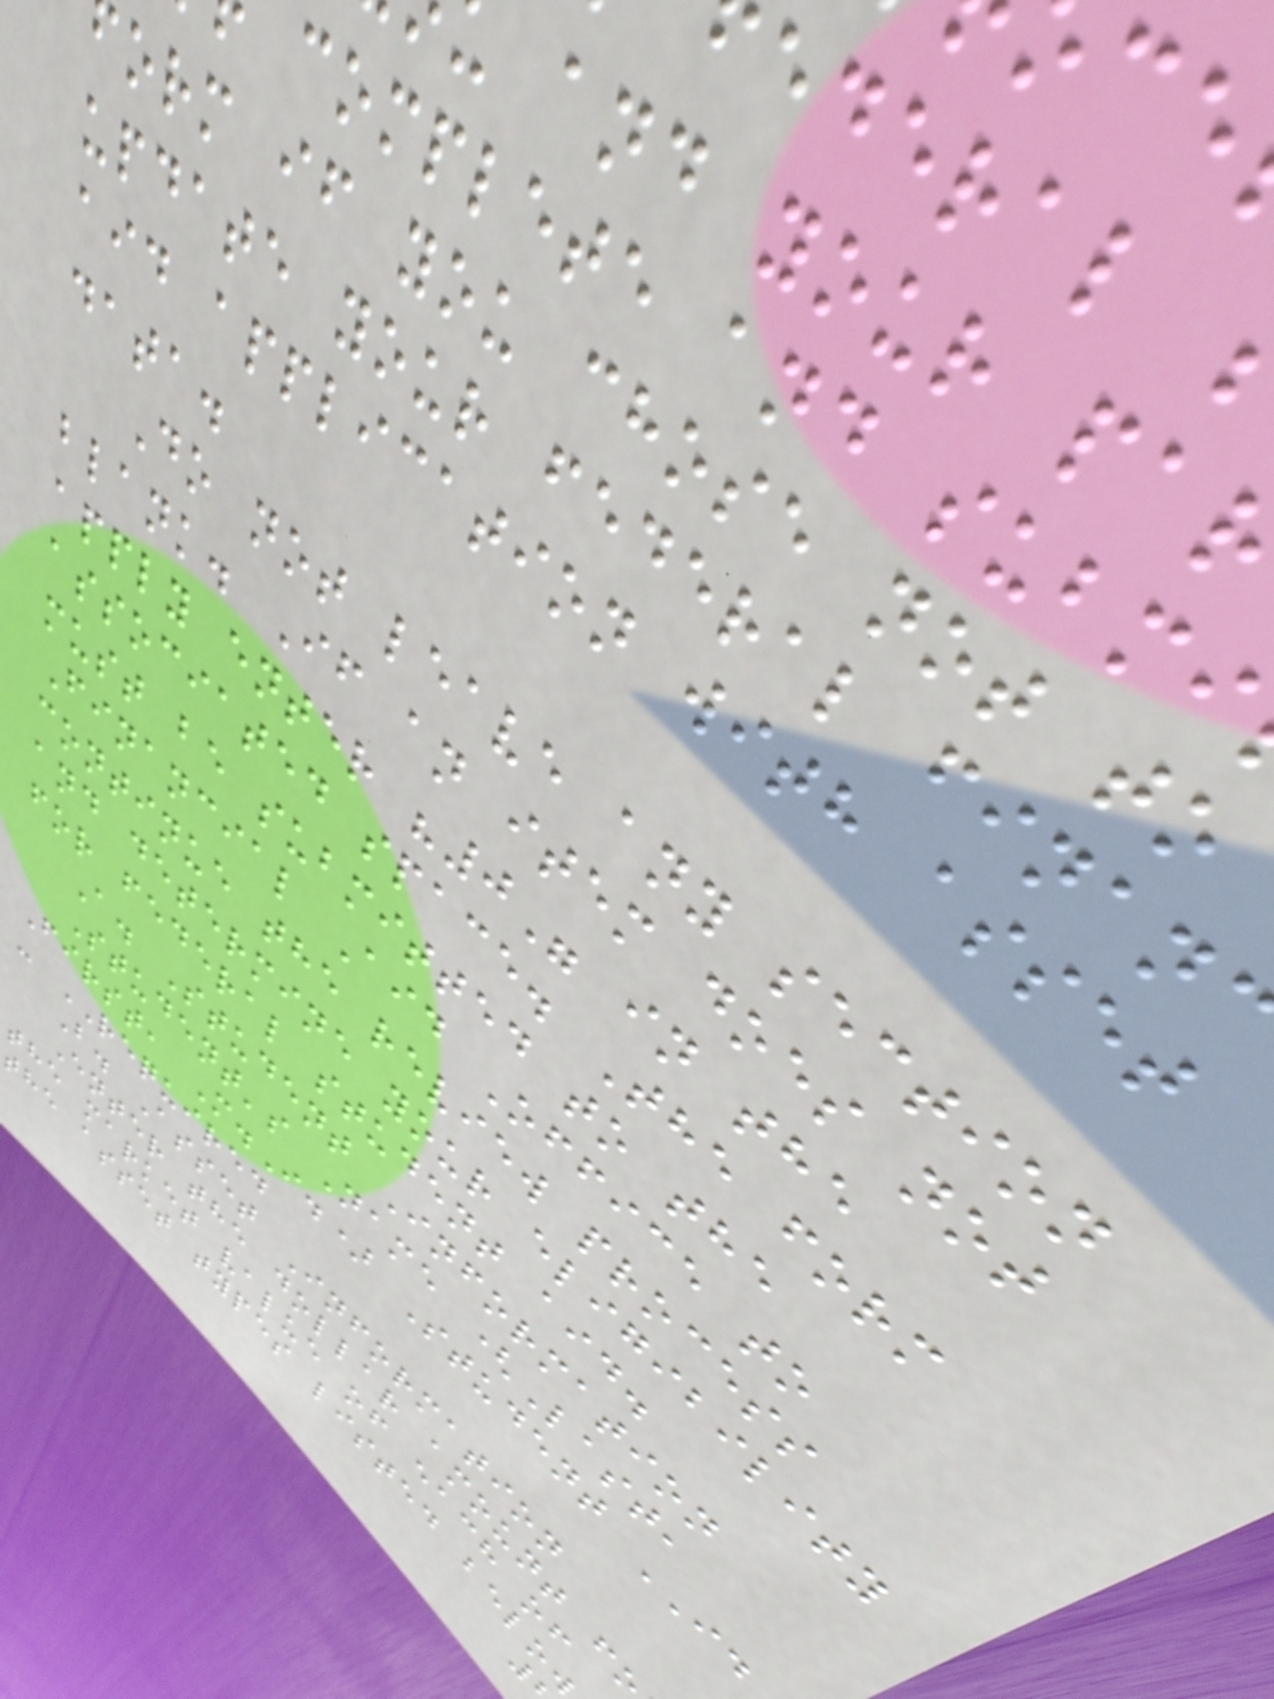and your pa
complete and submi
orm if you chose not to
update your federal finan
aid application with asset
data.
Do not leave any section
blank. If an item does not
apply enter "0" in the
associated space. The form
must be submitted to the
Financial Aid Office to
continue the review process
and determine your eligibility
for federal student aid.
A. Student Information
Student's Name (Last,
First, M.I.) Student ID
- REQUIRED
B. Asset Information
Enter the dollar amount fo
the market value of each of
the asset types listed below
